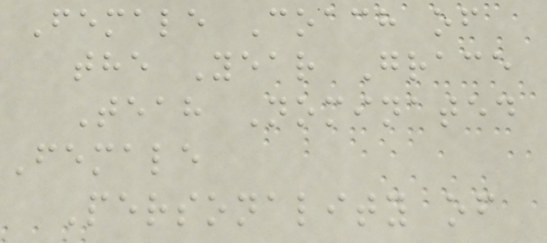Female Coach of
the Year Grace
Teah Nominated
Female
Personality of
